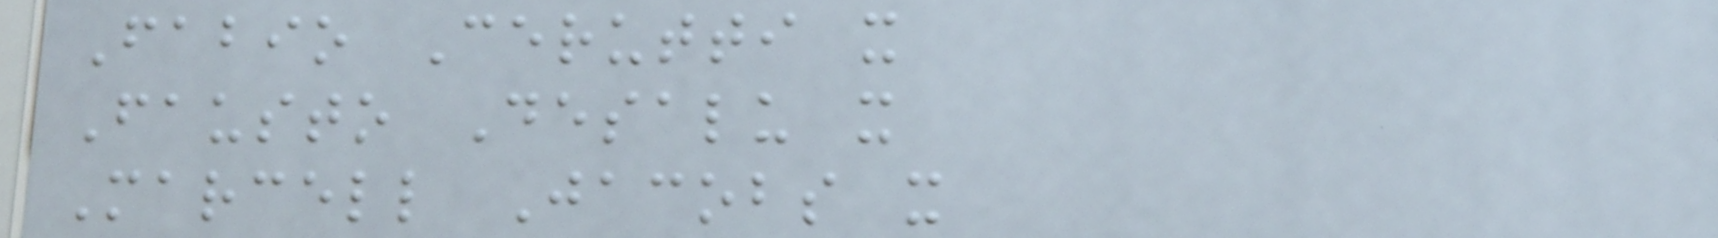Fabio Cerutti x
Fausto Desalu x
Marcell Jacobs x
